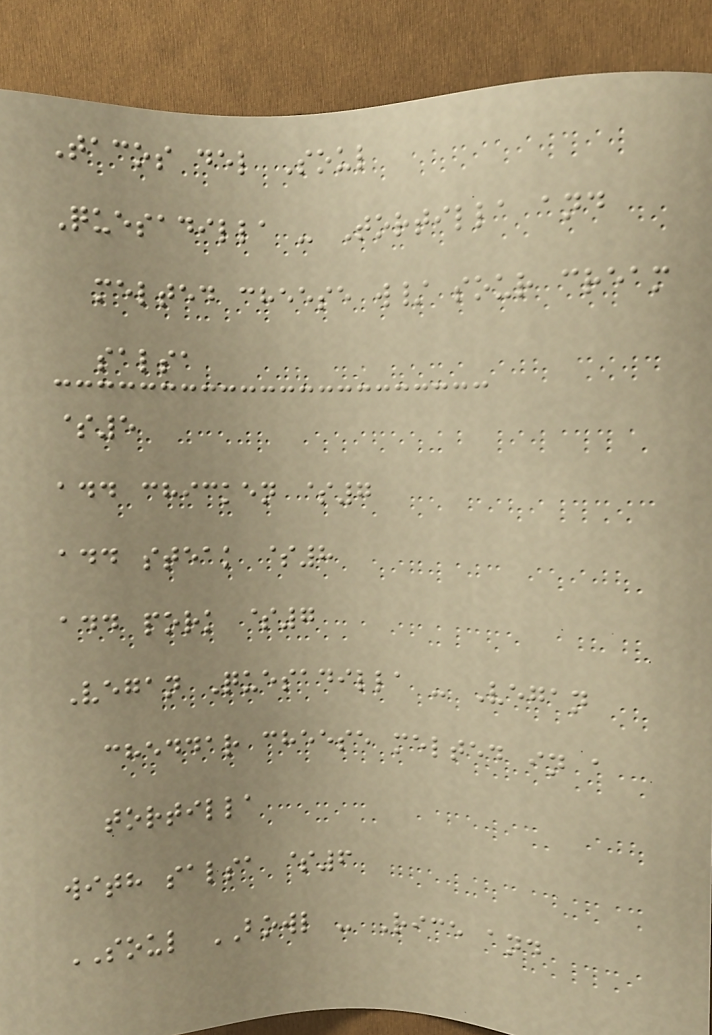Tacos del Soul
Quesadilla - Tortilla and
melted cheese w/ sour cream
salsa
$5
add chicken $7
add steak $8
add pork $7
Vegan Quesadilla - Vegan
cheddar cheese melted in a
tortilla
with salsa $6
SOUL BOWL - Rice and
